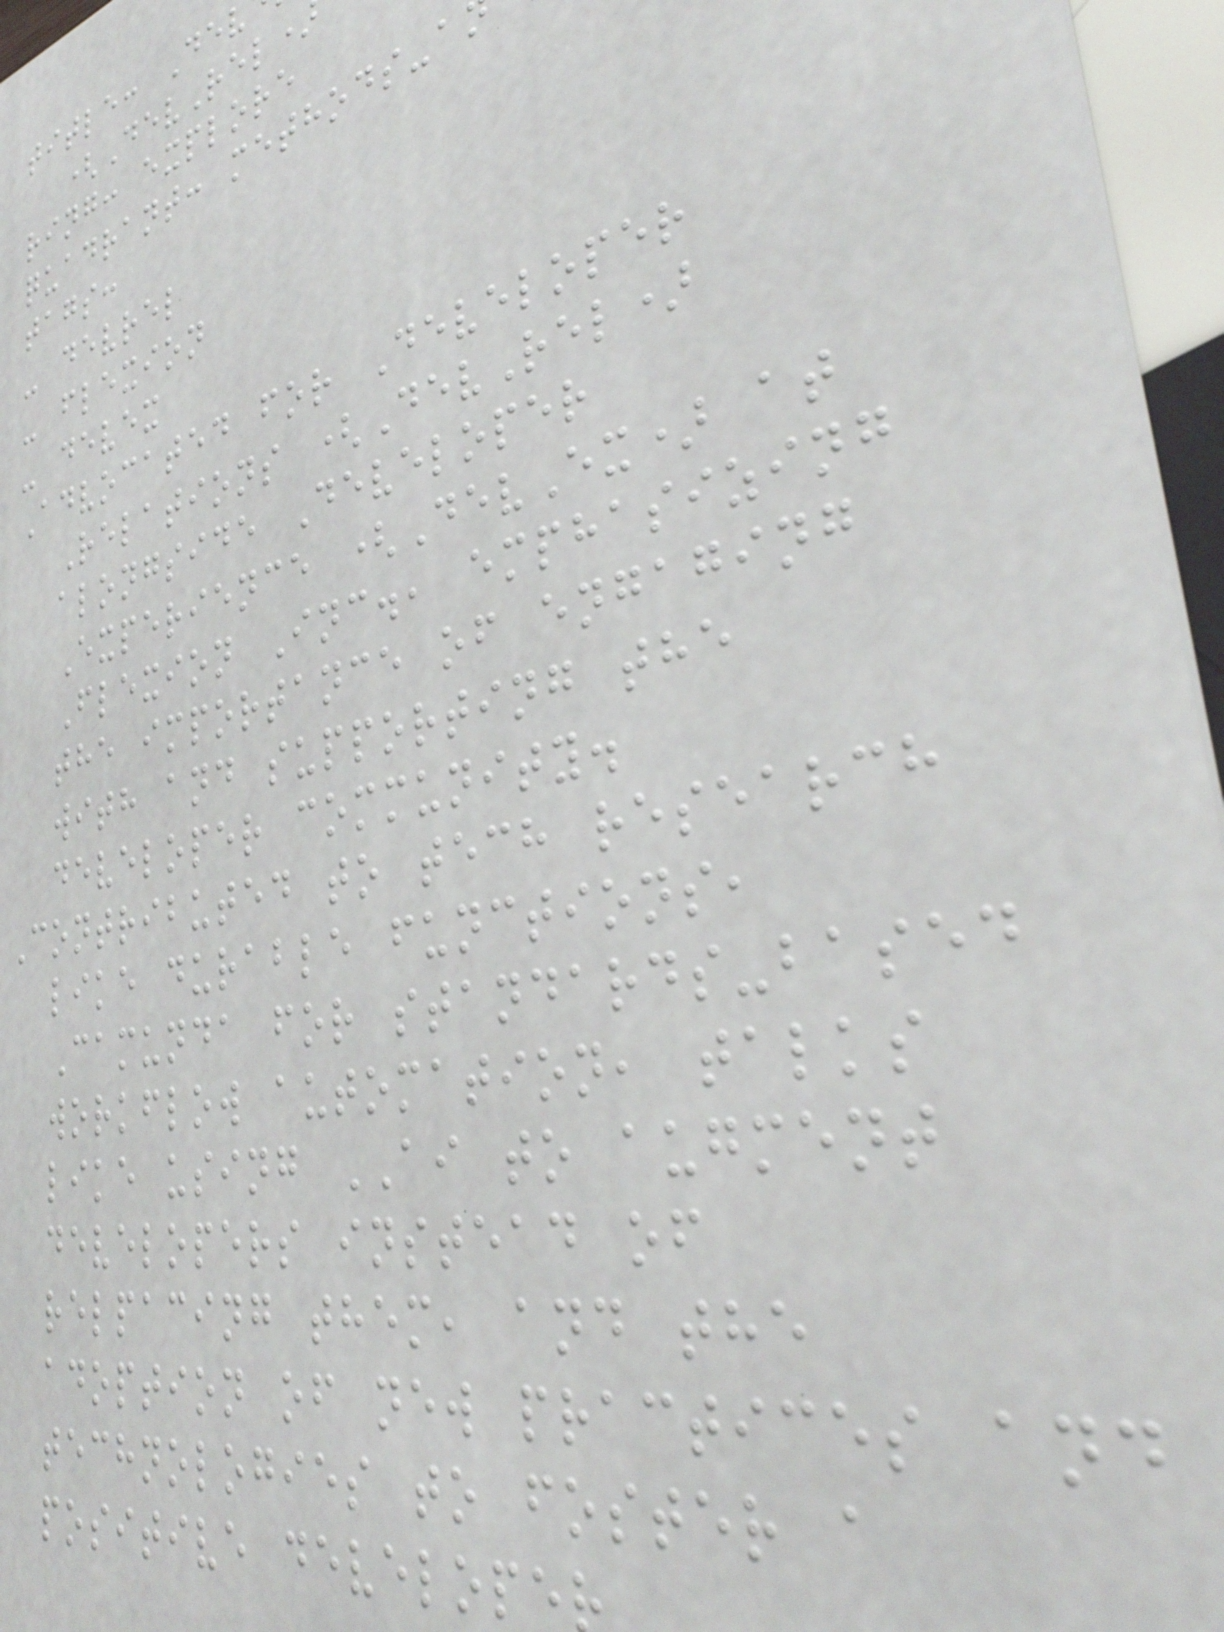title: Dev
(DevRel
ring: explore
quadrant: methods-a
tags:
- devrel
- flexion
- devex
Advocated for Developer
Relations (DevRel)
alongside Developer
Experience (DevEx) at
Flexion Inc., emphasizing
the importance of engaging
with and supporting the
developer community.
Contributed to tech research
like durable functions,
Camunda for standards-based
workflow automation, talks
like using AI to augment
developers instead of
relpacing them, and the
adoption of new practices and
technologies to foster a
positive develope
